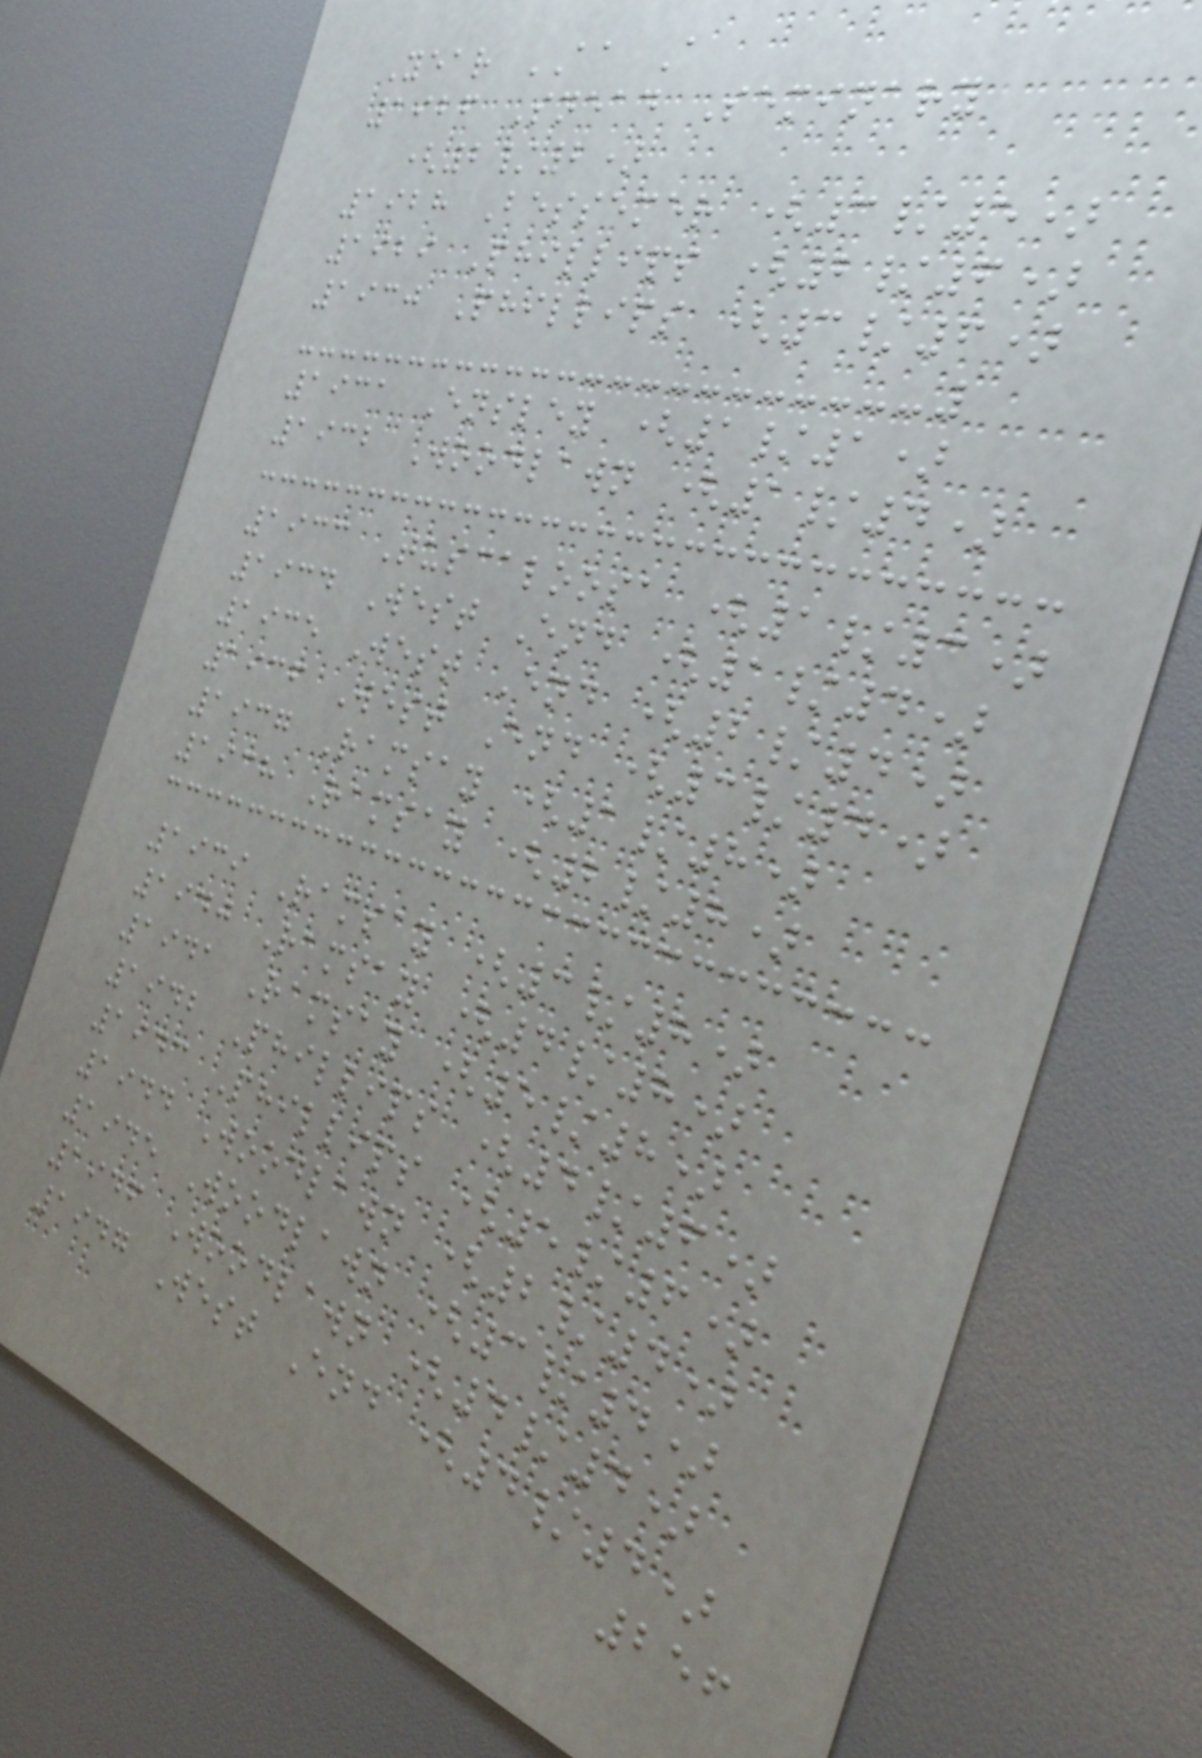Year AA A
1926 Snead Seminary
(2/2)
1928 Bessemer (3/5)
1929 Phillips (2/6)
1930 Phillips (3/6)
1931 Ensley (1/1)
1932 Woodlawn (1/4)
1933 Tuscaloosa (1/3)
1934 West End (1/4)
1935 West End (2/4)
1936 West End (3/4)
1937 Ramsay (1/8)
1938 Ramsay (2/8)
1939 Ramsay (3/8)
1940 Ramsay (4/8)
1941 Ramsay (5/8)
1942 Phillips (4/6)
1943 Phillips (5/6)
1944 Woodlawn (2/4)
1945 Woodlawn (3/4)
1946 Woodlawn (4/4)
1947 West End (4/4)
256
